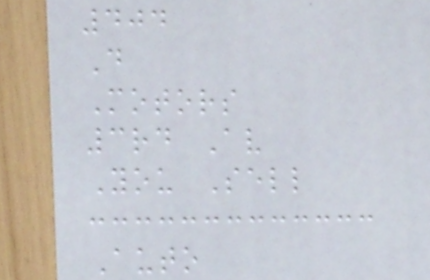404
D
Motors
3rd Av
You Sell
Auto
